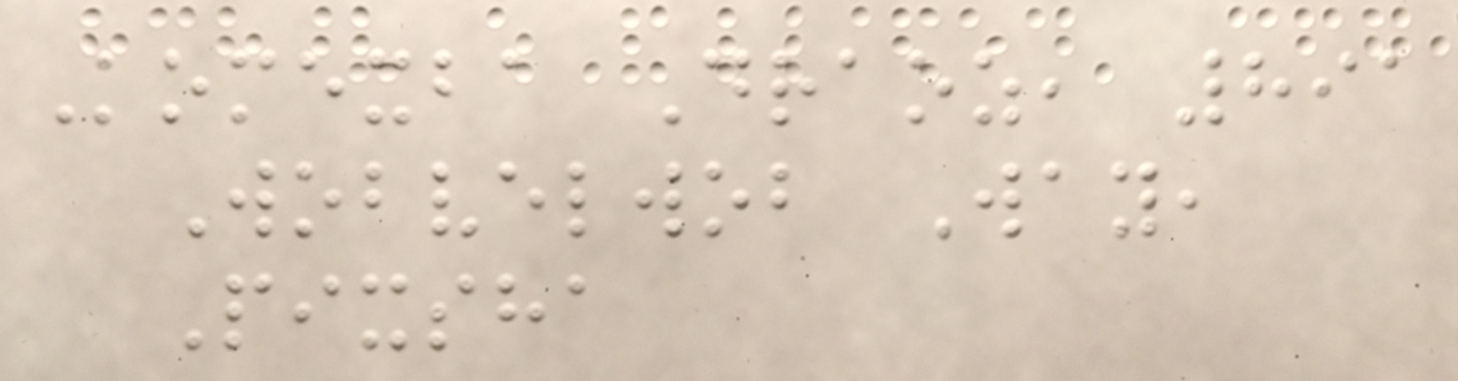Komexba Draoz, 891
Wobvelwob Way,
Pixsha
